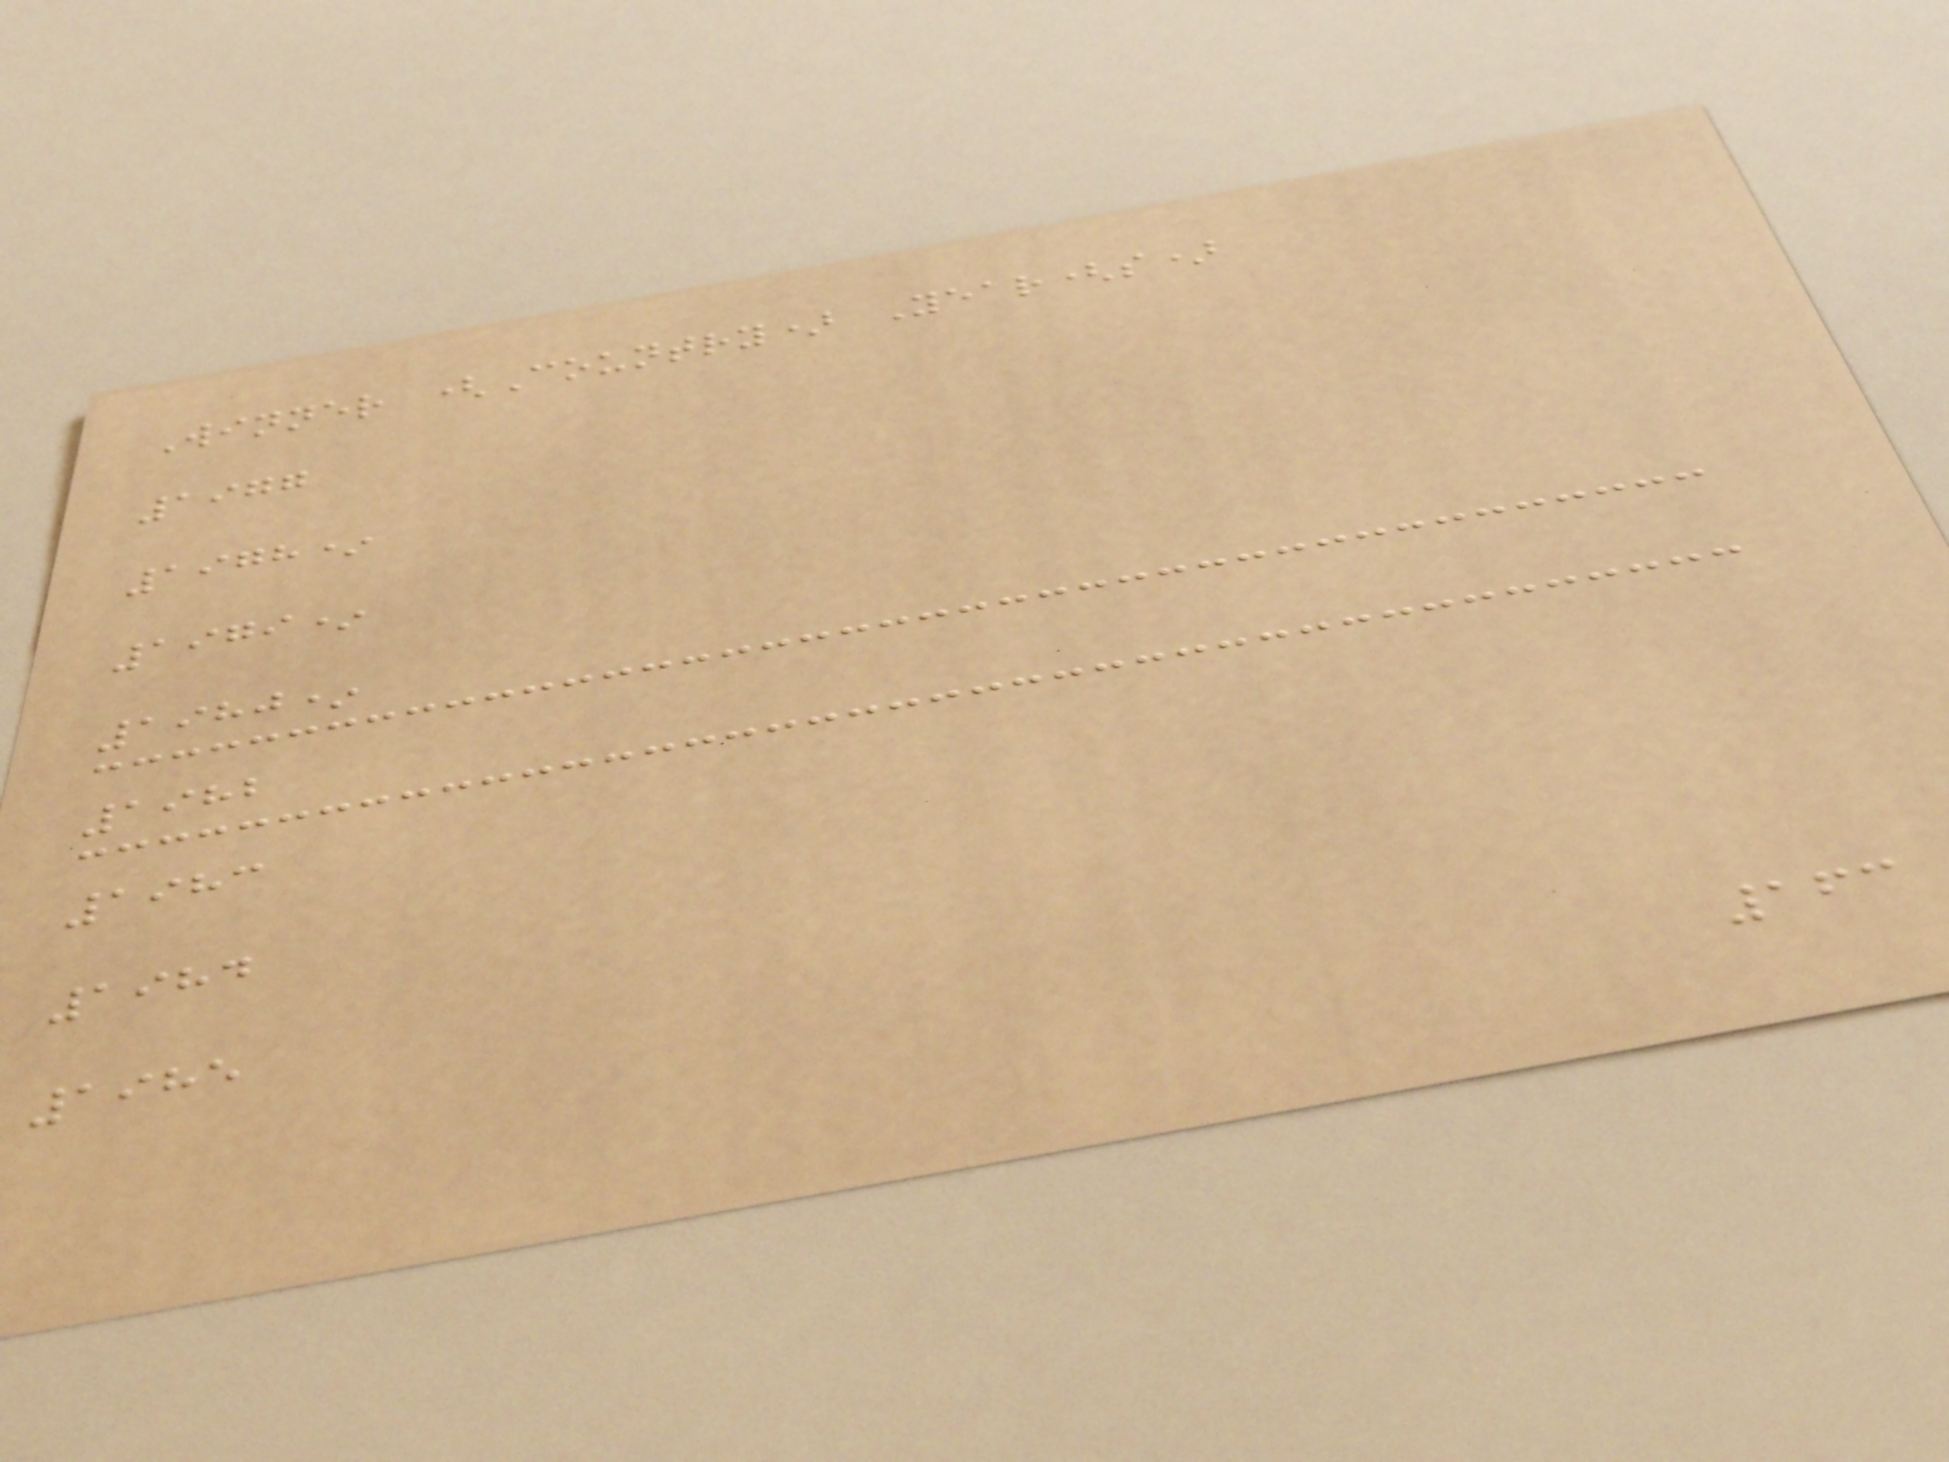Winner (Country) Year(s)
1977
1978*
1979*
1980*
1982
1983
1984
1985
163
